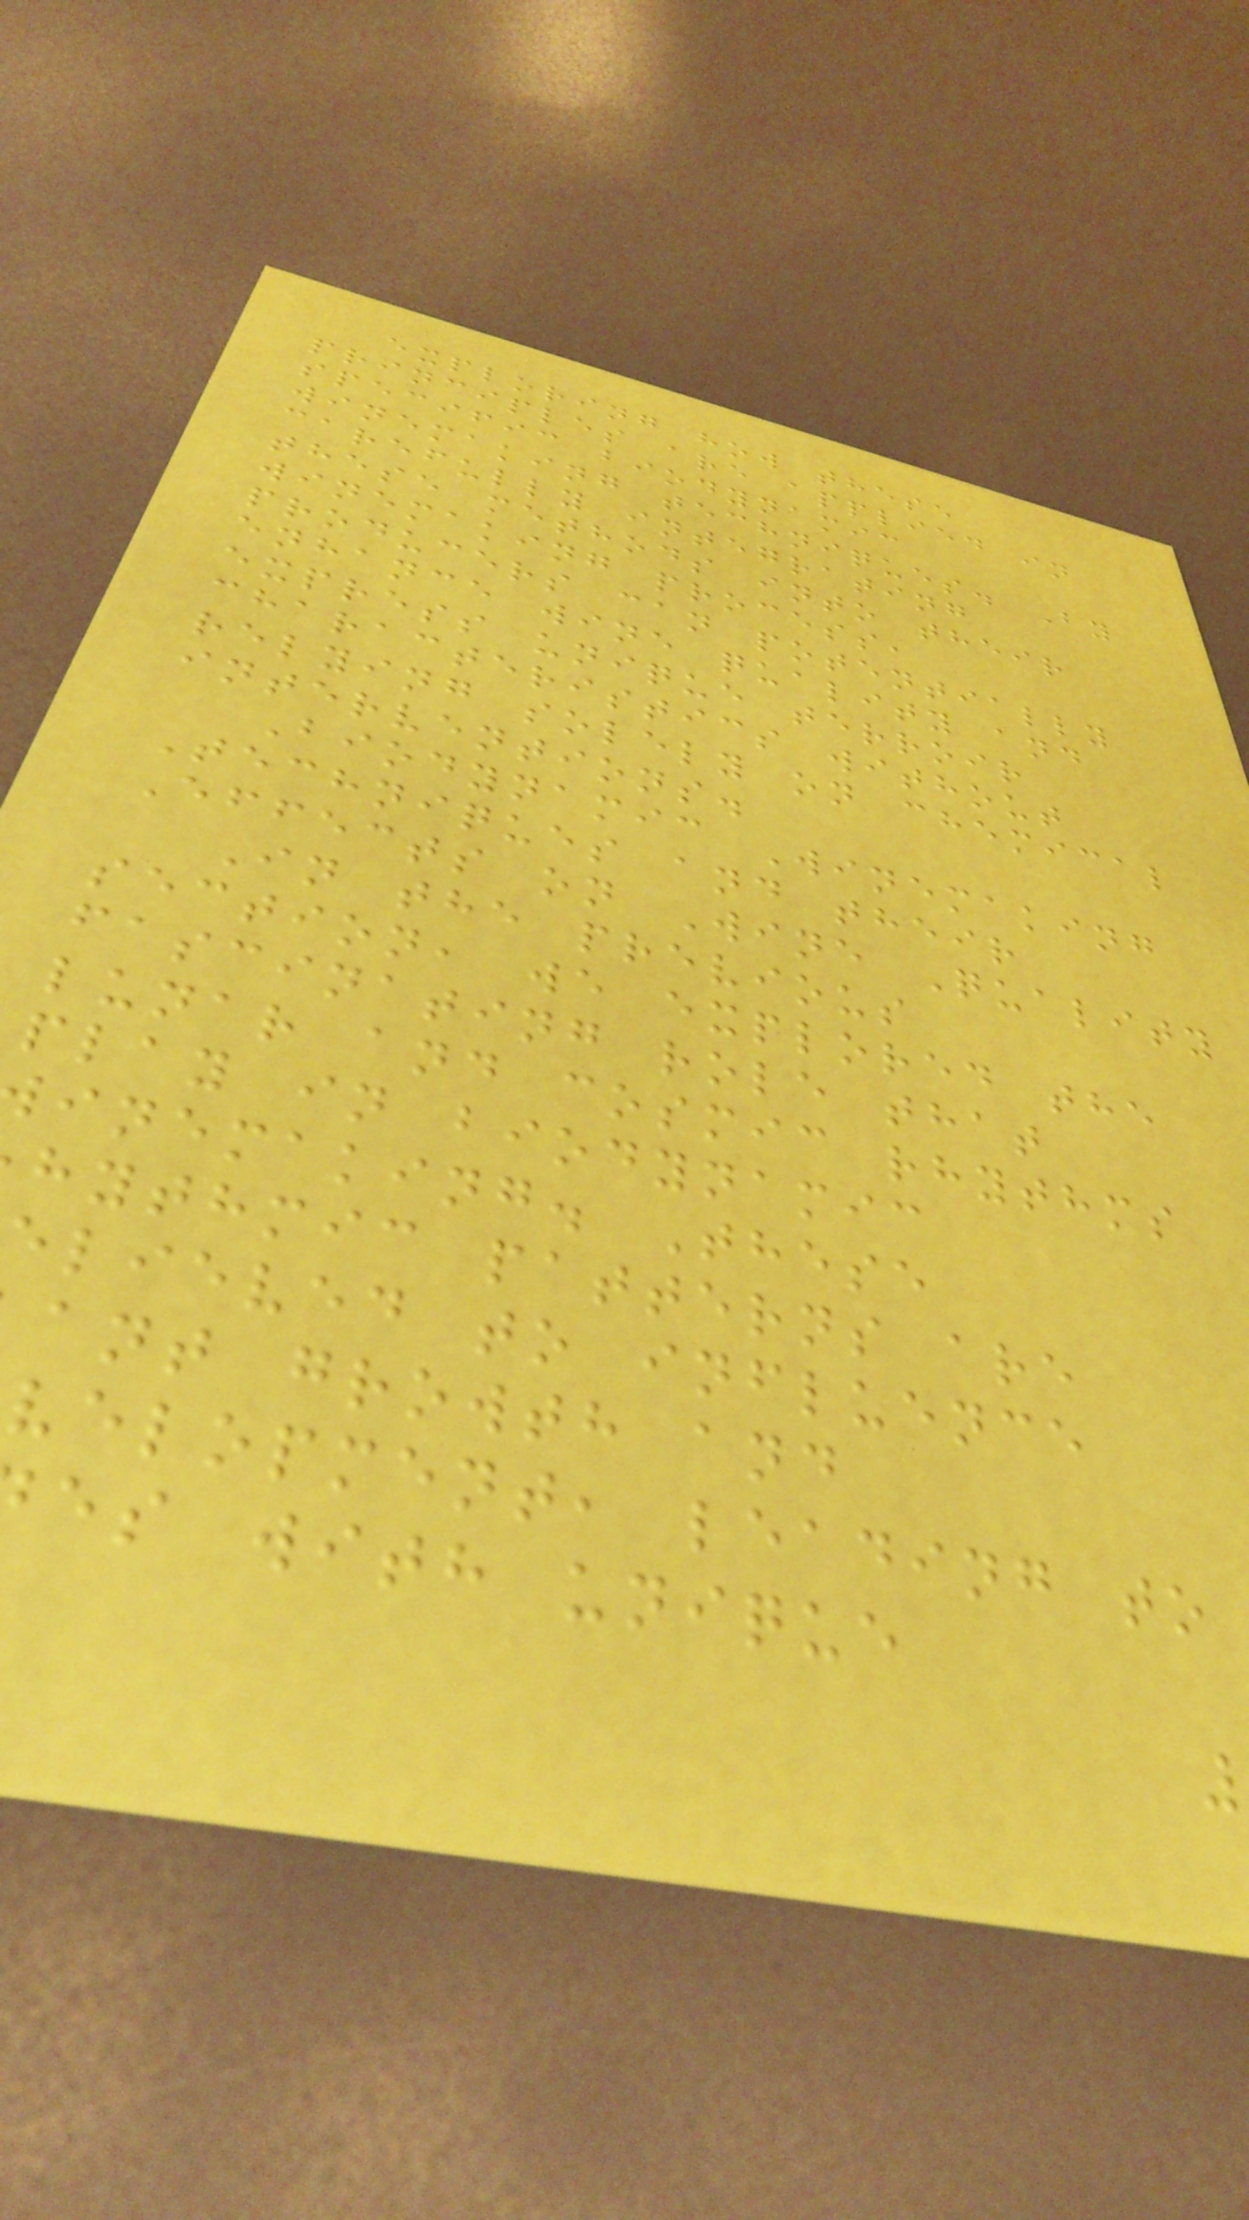exploring how these
principles are applied in
specific biodynamic
winemaking techniques. By
carefully integrating
these methods into their
winemaking process,
producers can potentially
enhance wine quality and
express unique terroir
characteristics without
relying solely on chemical
interventions.
Biodynamic Winemaking
Techniques and their
Effects on Wine Quality
In the previous
section, we explored the
fascinating role that
lunar and cosmic rhythms
play in biodynamic
inemaking. These
hythmic patterns are
elieved to influence
ant growth and
velopment, leading to
es with unique
